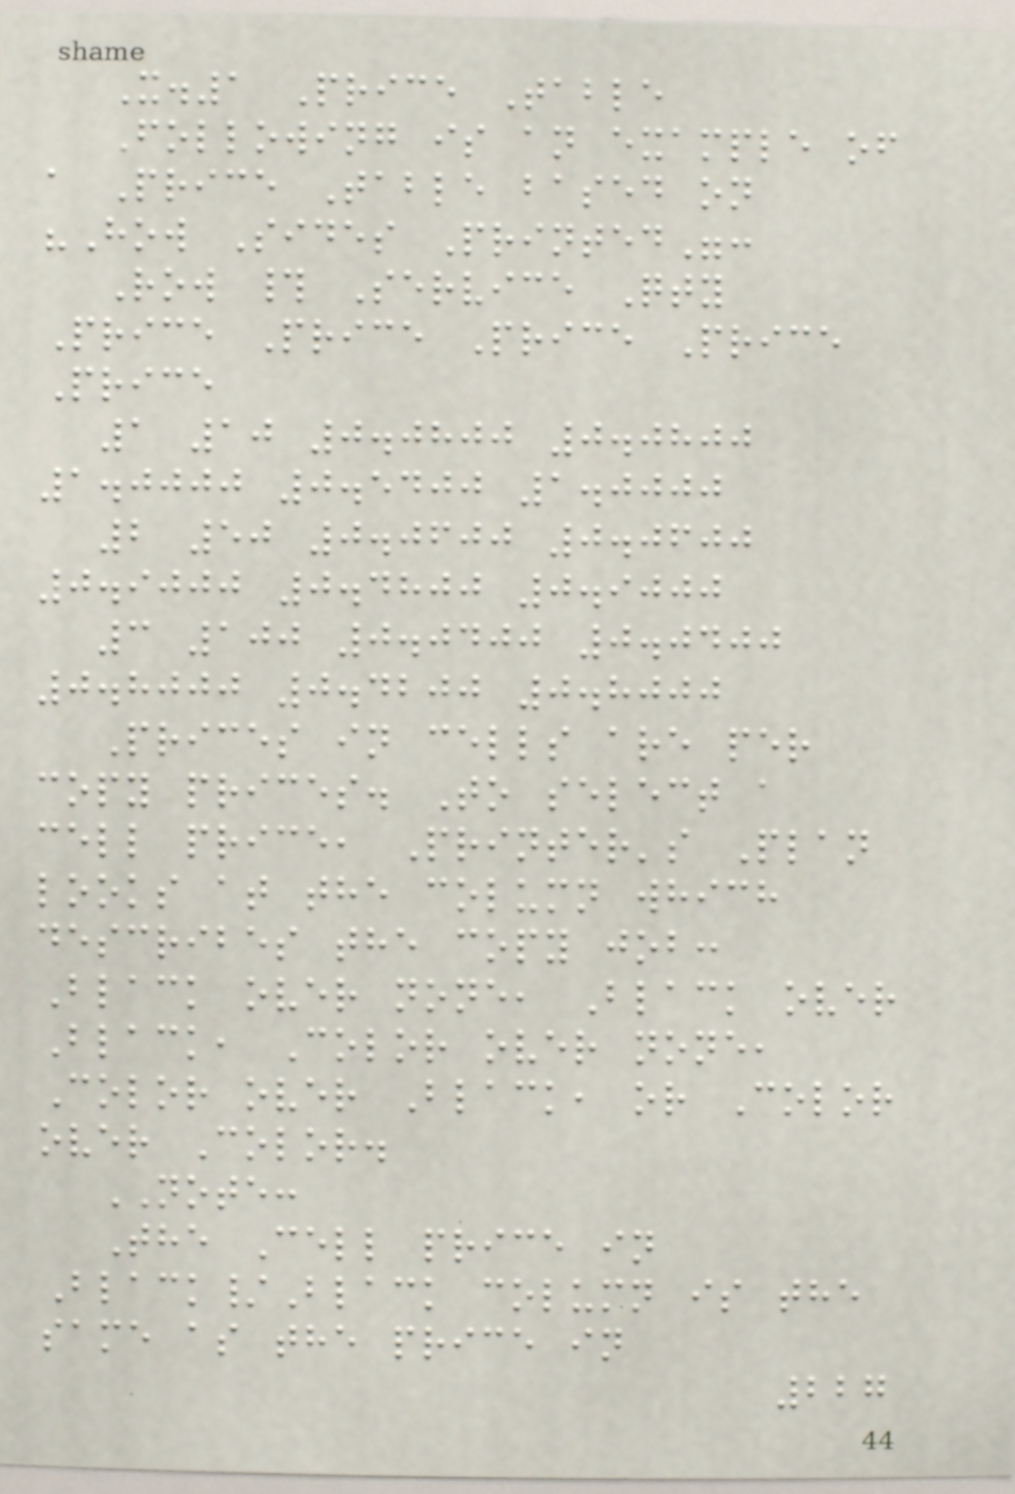X.1 Price Table
Following is an example of
a Price Table based on
"How Sides Printed":
Row # Service Qty
Price Price Price Price
Price
1 10 0.0800 0.0800
1.0000 0.5400 1.0000
2 50 0.0600 0.0600
0.9000 0.4800 0.9000
3 100 0.0400 0.0400
0.8000 0.4200 0.8000
Prices in cells are per
copy prices. To select a
cell price, Printer's Plan
looks at the column which
describes the copy job:
Black over none, Black over
Black, Color over none,
Color over Black, or Color
over Color.
NOTE:
The Cell price in
Black/Black column is the
same as the price in
227
